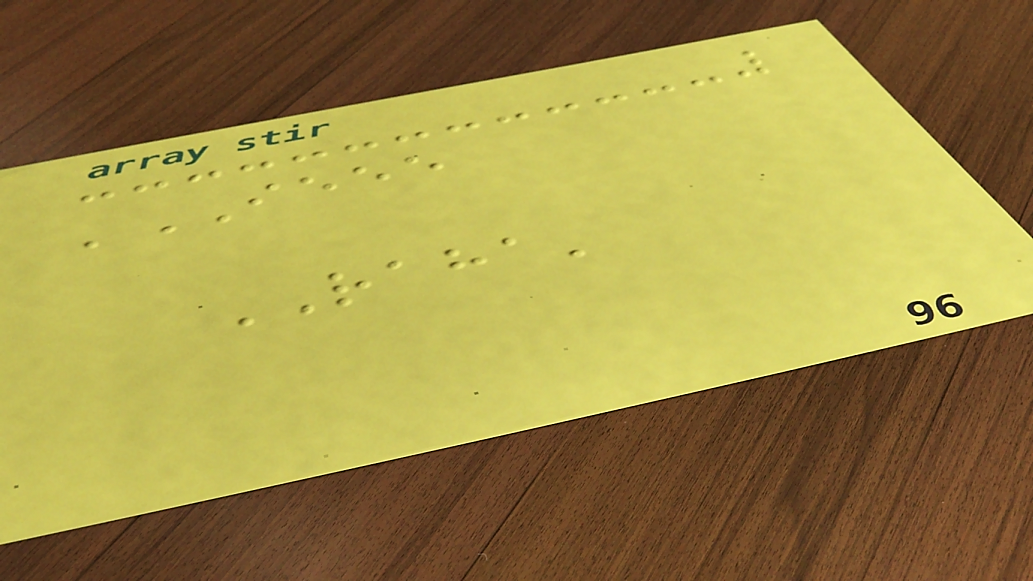'IEEE
RAHA'
